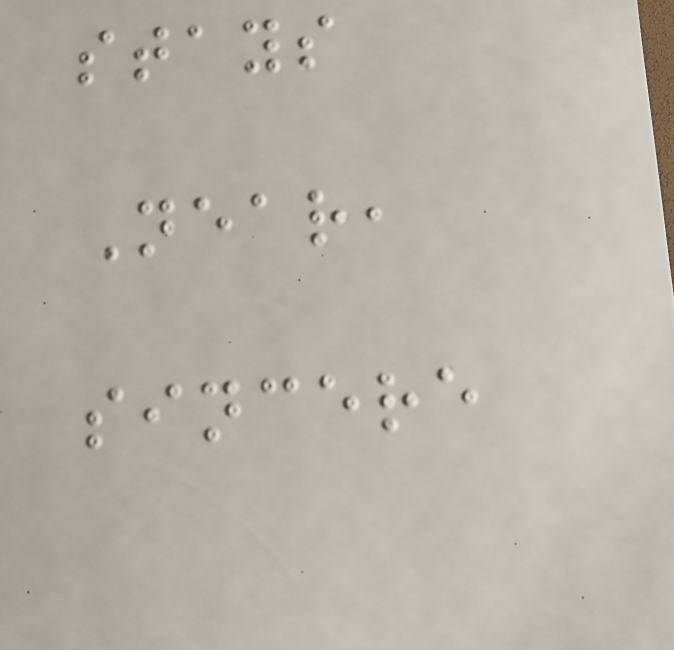stays
Near,
sincere
